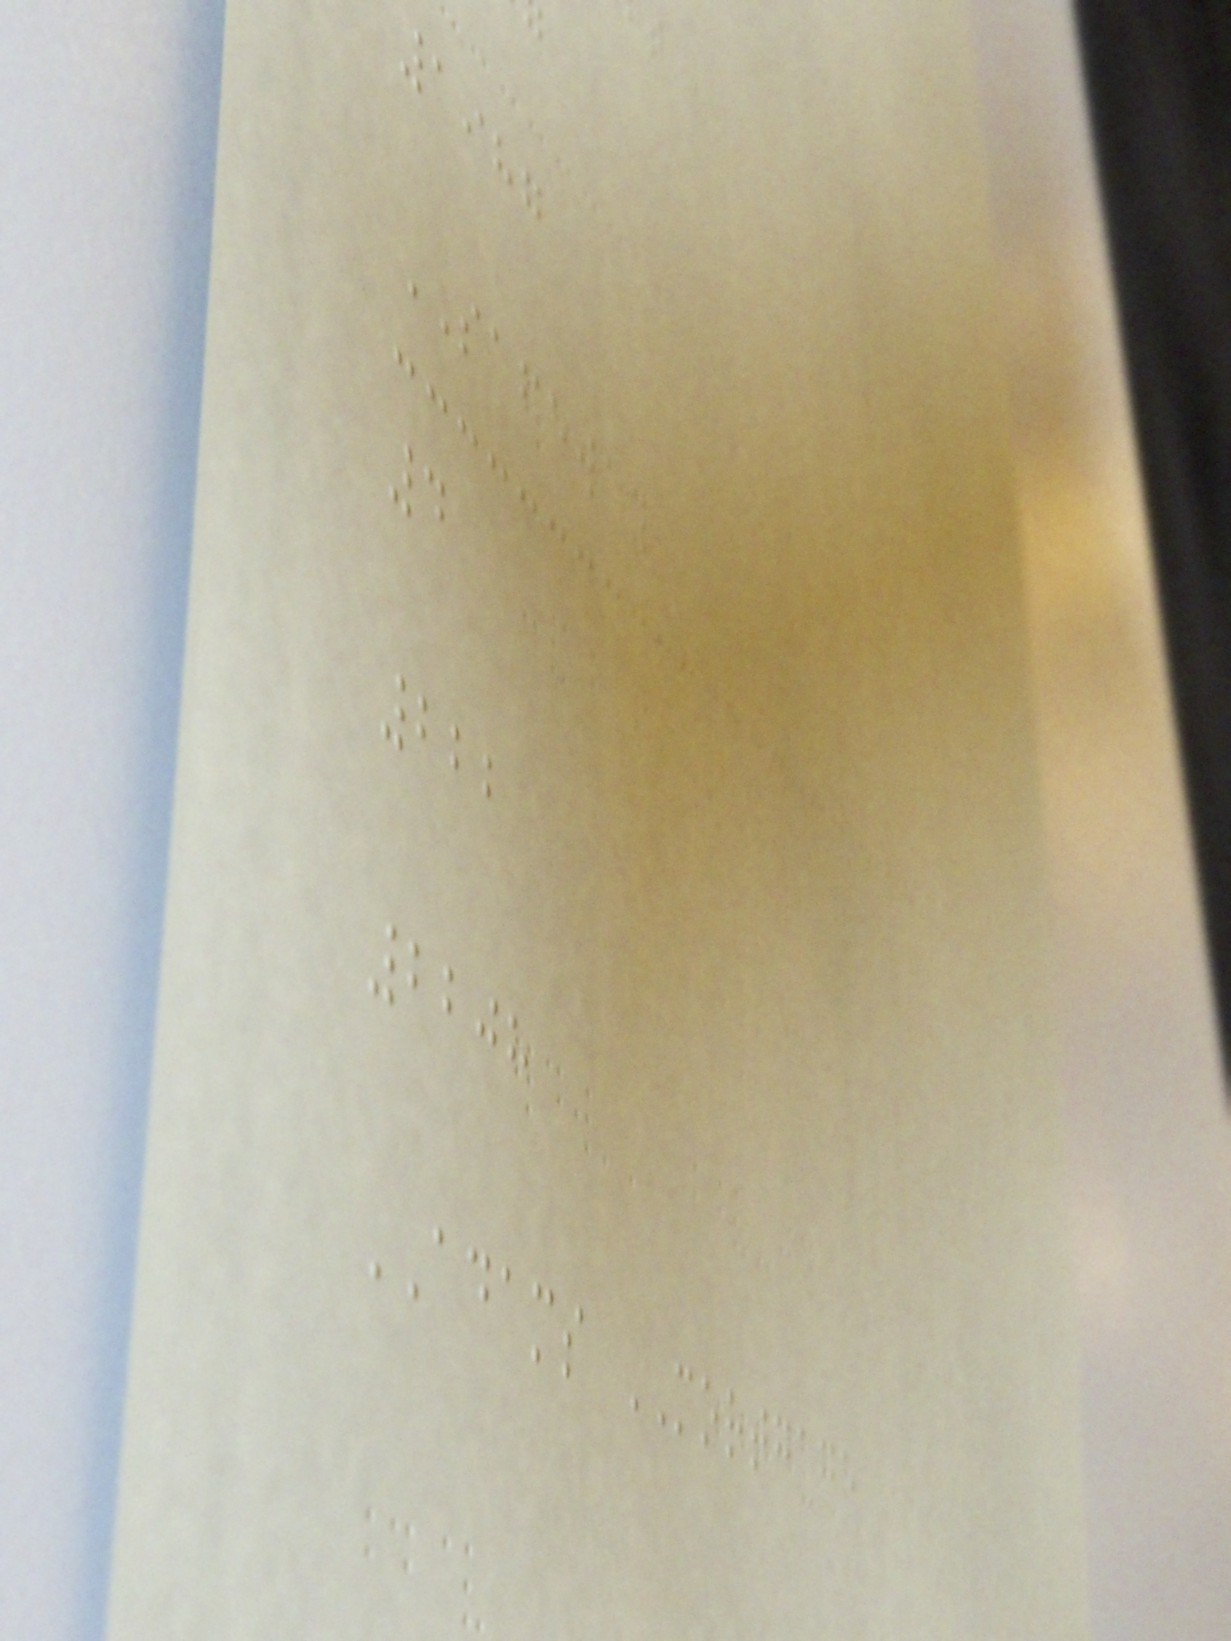1987
SAFEWAY
4
222
2208
ADAMS MORTGAGE
